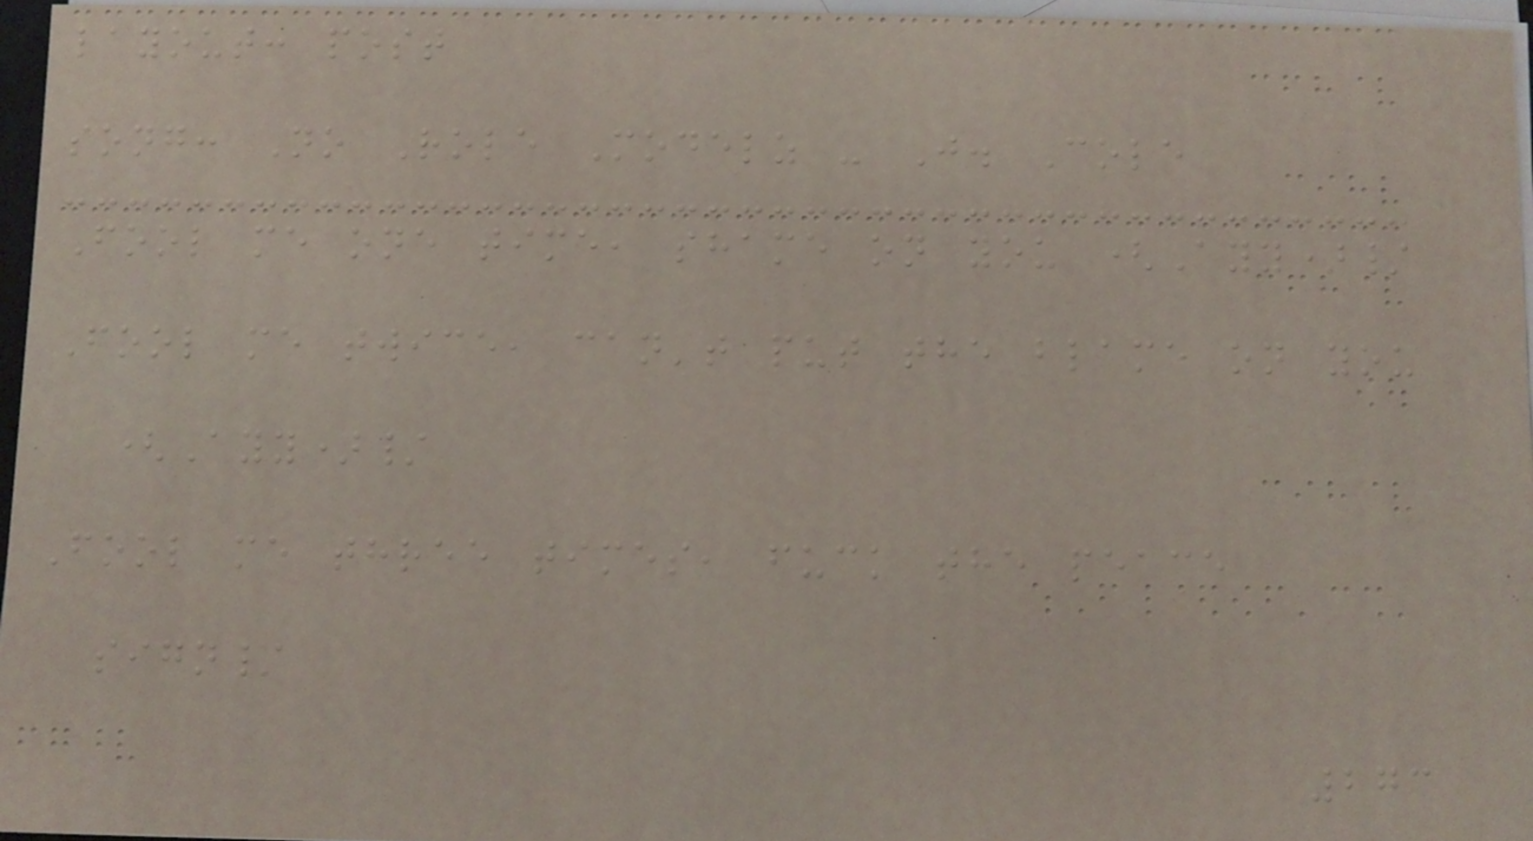layout: post
song: No Role Modelz - J. Cole
Fool me one time, shame on you (Ayy)/
Fool me twice, can't put the blame on you
(Ayy)/
Fool me three times, fuck the peace
sign/
273
